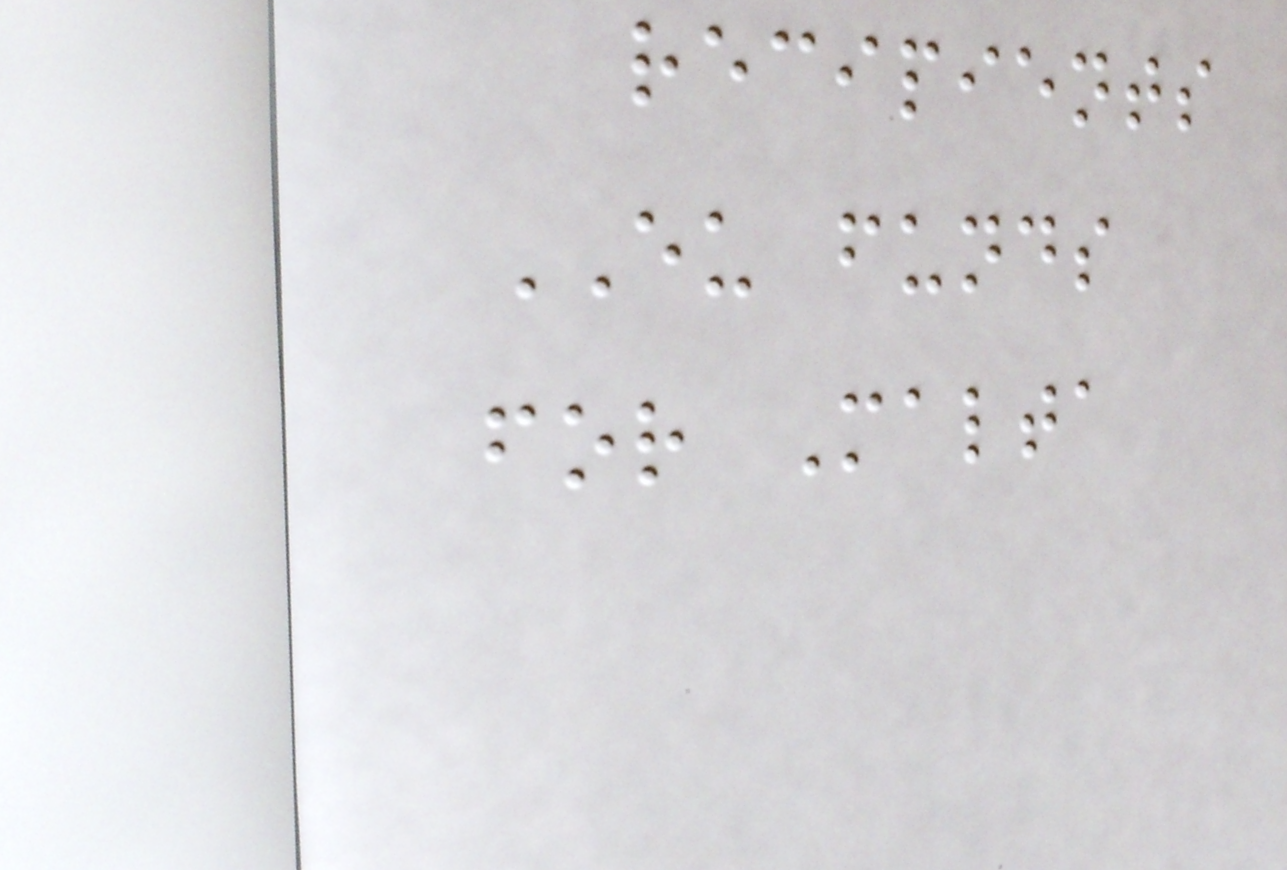recipients
EU funds
for Malta
